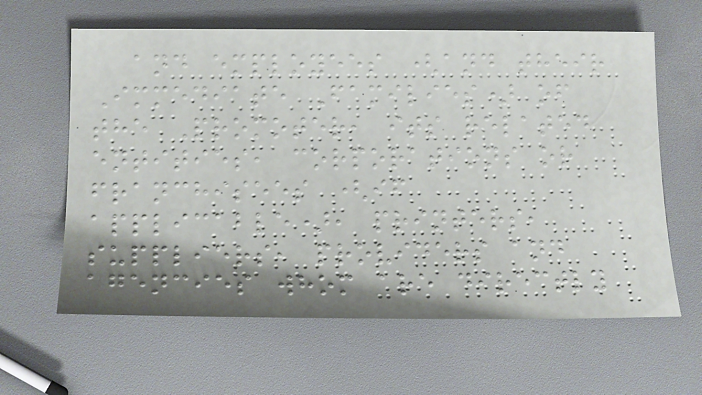and employees (and their
Immediate Families) of
the Promoter, its related
entities, corporations or
franchisees (if
applicable), printers,
suppliers, providers and
agencies whom are directly
